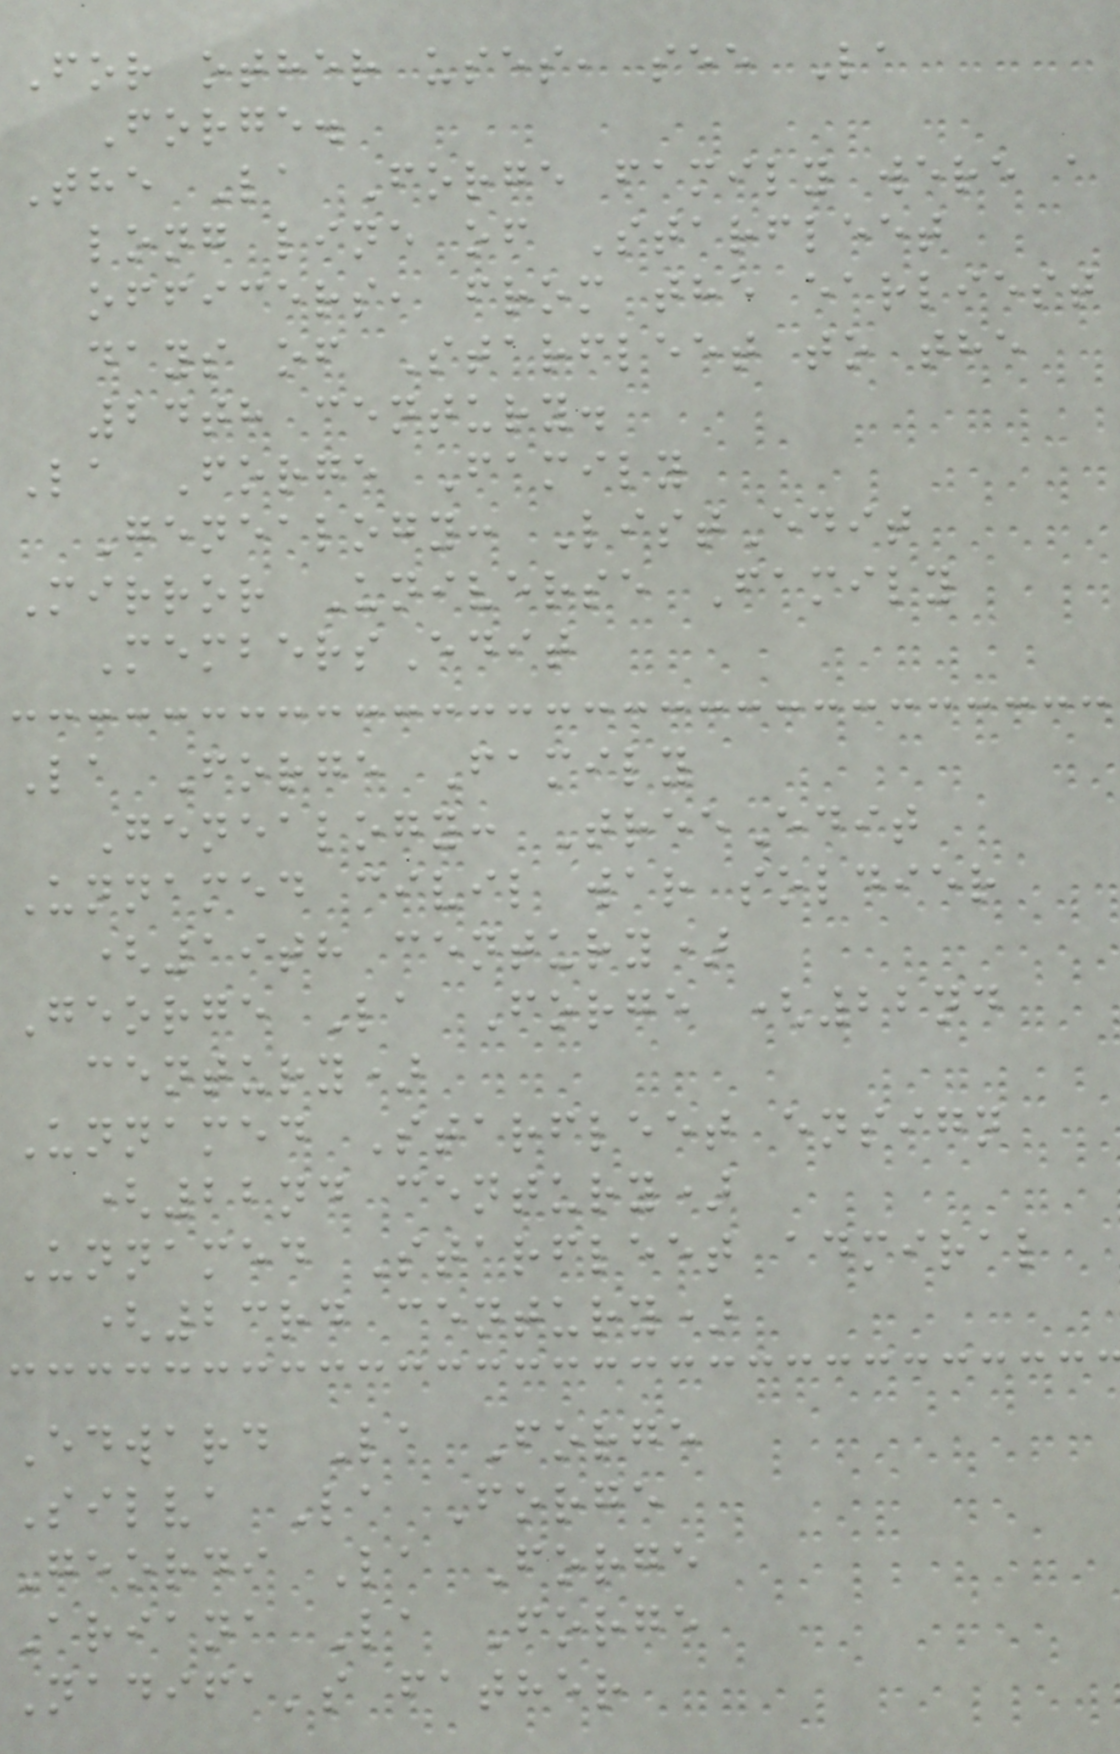For other uses, see La
Forge.
The La Forge family were a
long line of Starfleet
officers, from the earliest
days of Starfleet to the
24th century.
La Forge Family
Genealogy: ListEdit
Mirror Universe Family
MembersEdit
La Forge Family
Genealogy: TreeEdit
Unnamed civil war soldier
(19th century)
George La Forge (22nd
century)
Unnamed Starfleet ensign
(22nd century)
Unnamed Starfleet admiral
(23rd century)
Edward La Forge
Silva La Forge
Geordi La Forge
Ariana La Forge
Nadifa's father
